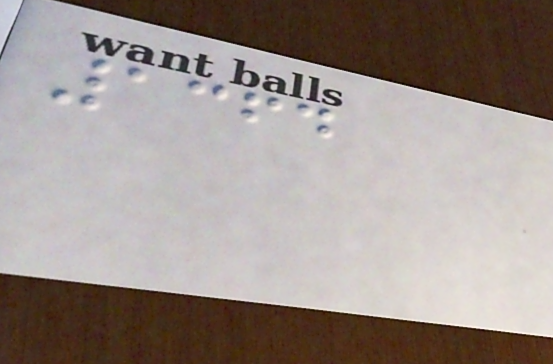1364
